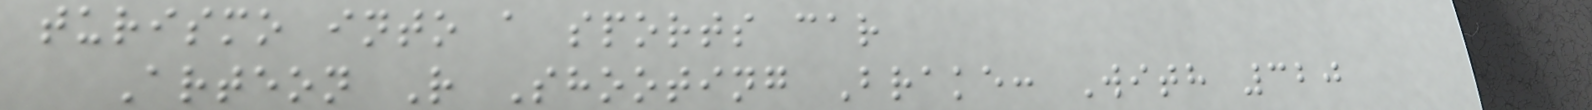turismo into a sports car
Arteon R Shooting Brake: With 320
